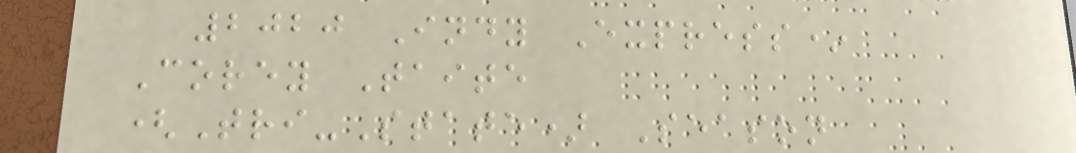2020 Indy Express*
Corey Taite
(Tri-State) Season
